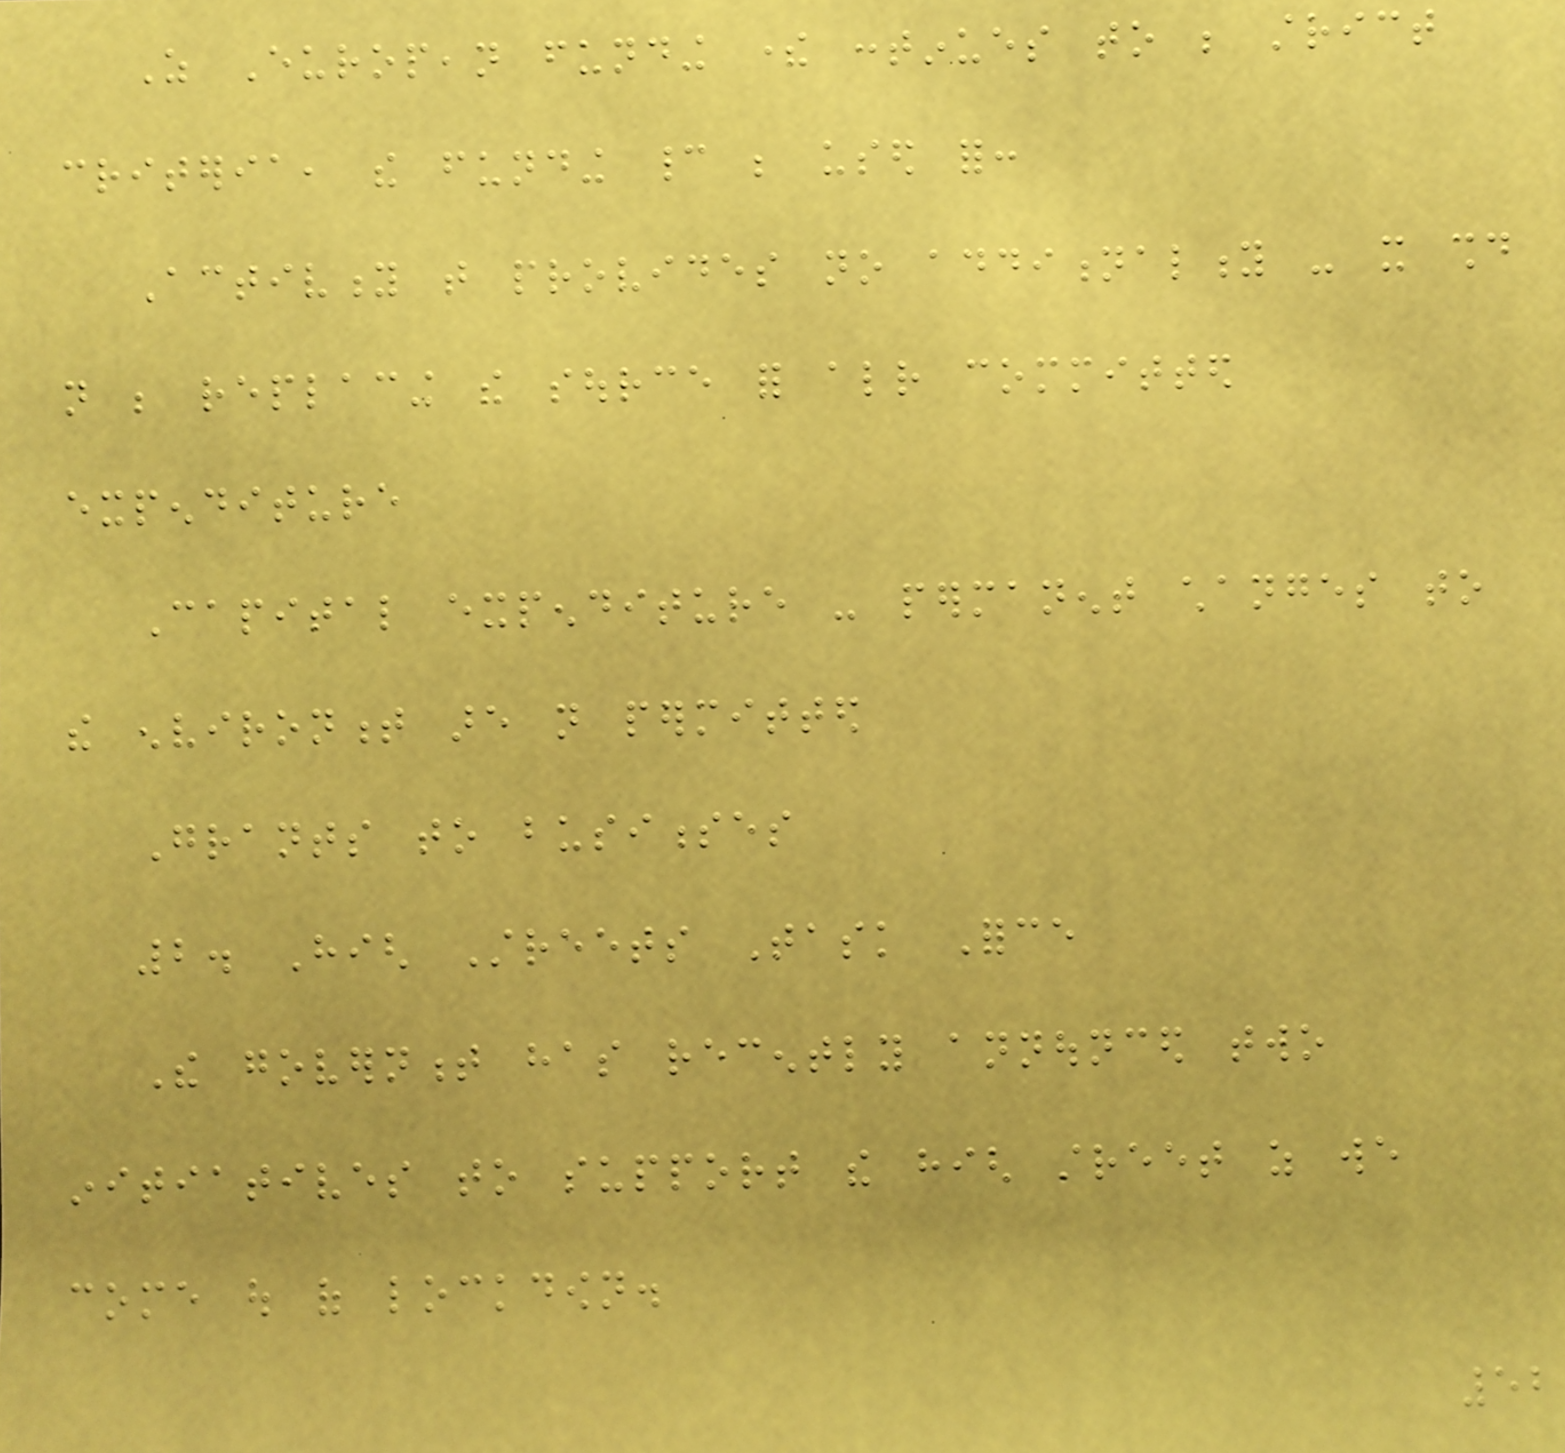As European funding there continues to be strict
criteria, the funding cannot be used for:
Activity that provides no additionality - it should
not be replacing the source for already committed
expenditure
Capital expenditure - permanent changes to
the environment are not permitted
Grants to businesses
2. High Streets Task Force
The government has recently announced two
initiatives to support the high street as we
come out of lockdown.
52
